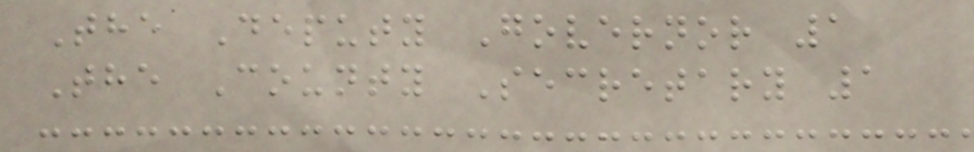The Deputy Governor 1
The County Secretary 1
